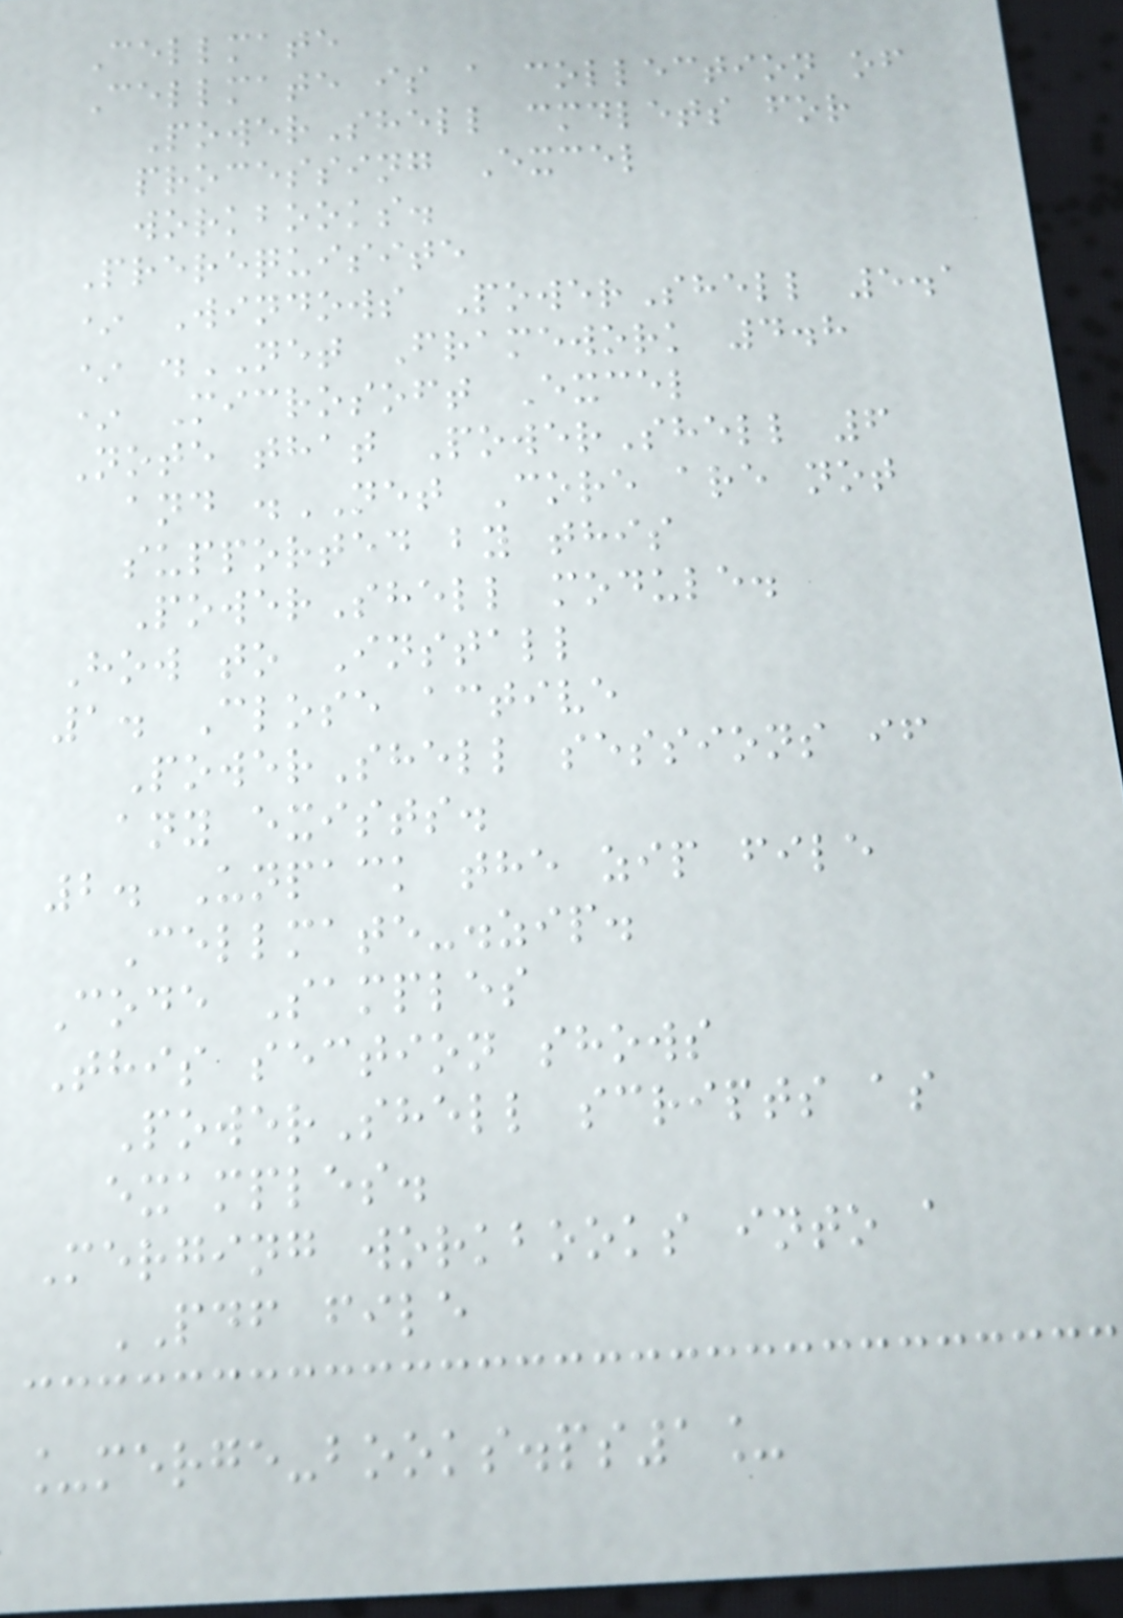Cellmate
Cellmate is a collection of
PowerShell cmdlets for
processing Excel
workbooks.
Prerequisite
* Windows PowerShell 5.1
* .NET Framework 4.8
* Microsoft Excel
Note that PowerShell 6
and .NET Core are not
supported by this
PowerShell module.
How to Install
1. Close active
PowerShell sessions if
any exists.
2. Unpack the zip file
Cellmate-.zip.
Code Samples
This section shows
PowerShell scripts as
examples.
Merging workbooks into a
PDF file
_merge-books.ps1_
